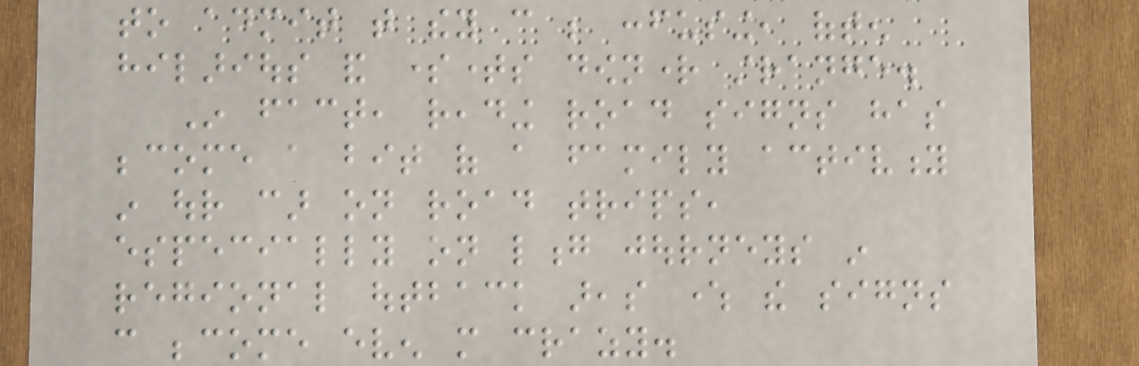to admit that they can be confusing, often
hilarious and sometimes downright strange.
In fact, reading road signs has
become a bit of a family activity
in our car on road trips,
especially on long journeys in
regional outback areas where the signs
can become even more crazy.
